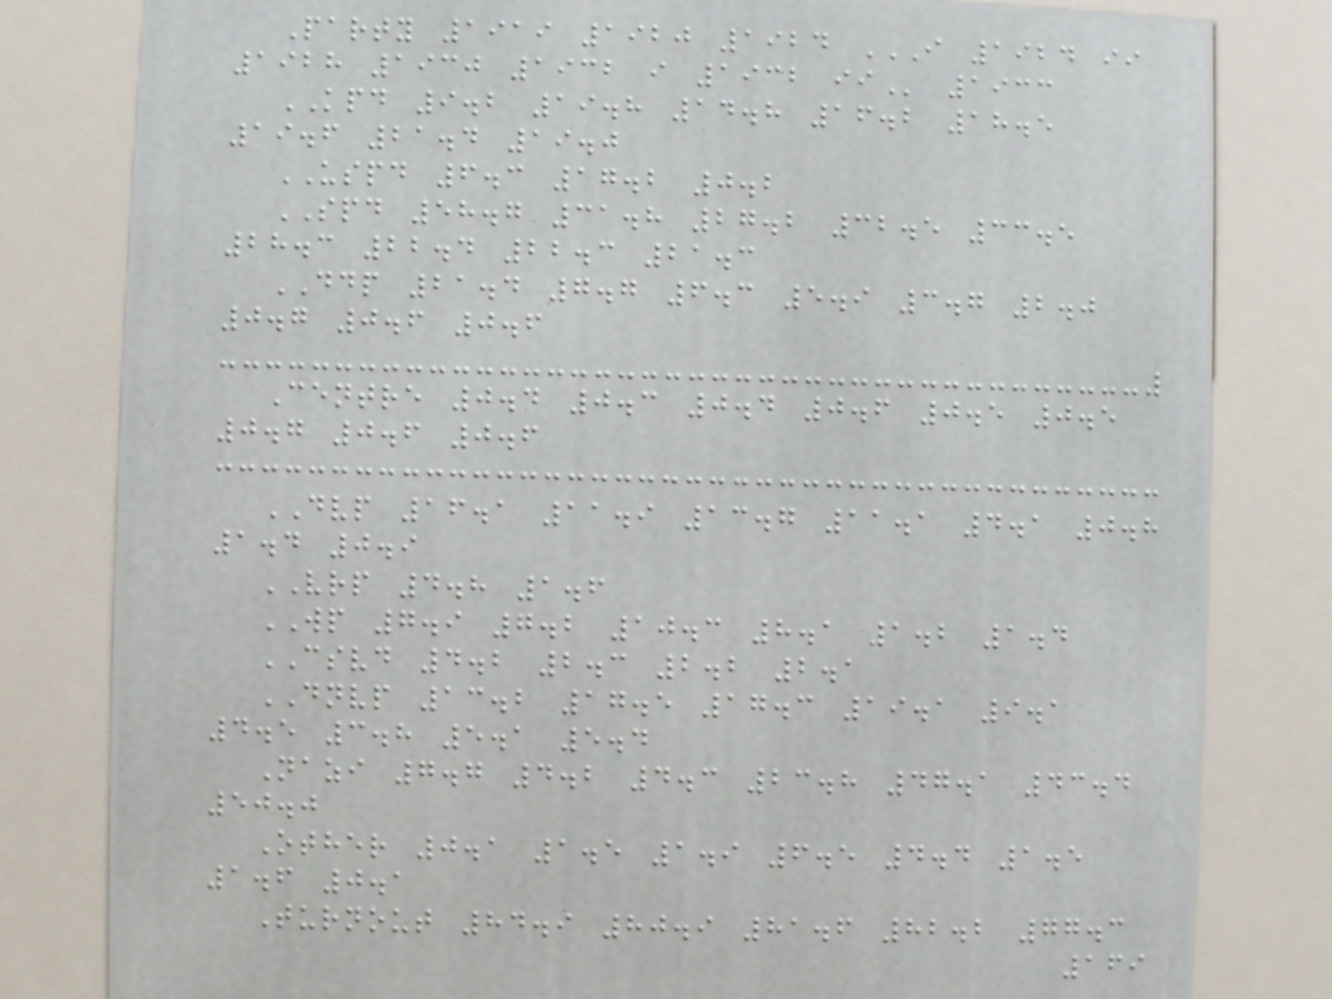Party 1919 1920 1924 I 1924 II
1928 1930 1932 I 1932 II 1933
KPD 9.2 19.8 14.8 16.2 18.5
19.6 21.4 19.0
USPD 6.3 17.2 0.2
SPD 58.7 31.8 27.2 32.5 33.5
28.3 22.4 22.3 21.3
DDP 21.4 7.7 6.3 5.9 3.7 2.0
0.7 0.6 0.6
Centre 0.4 0.3 0.4 0.6 0.5 0.5
0.7 0.6 0.6
DVP 16.1 11.9 13.7 11.1 4.1 0.8
1.4 0.9
VRP 4.8 1.6
WP 7.9 7.2 10.3 8.1 1.2 1.4
CSVD 4.2 2.3 2.2 2.1
DNVP 13.2 17.5 17.3 19.1 9.1
4.5 3.8 5.1 5.4
Nazi 7.7 4.2 4.3 23.8 47.1 43.4
50.0
Other 0.1 1.5 1.9 6.5 4.4 1.5
1.6 0.1
Turnout 84.9 80.9 81.6 82.2 77.3
169
